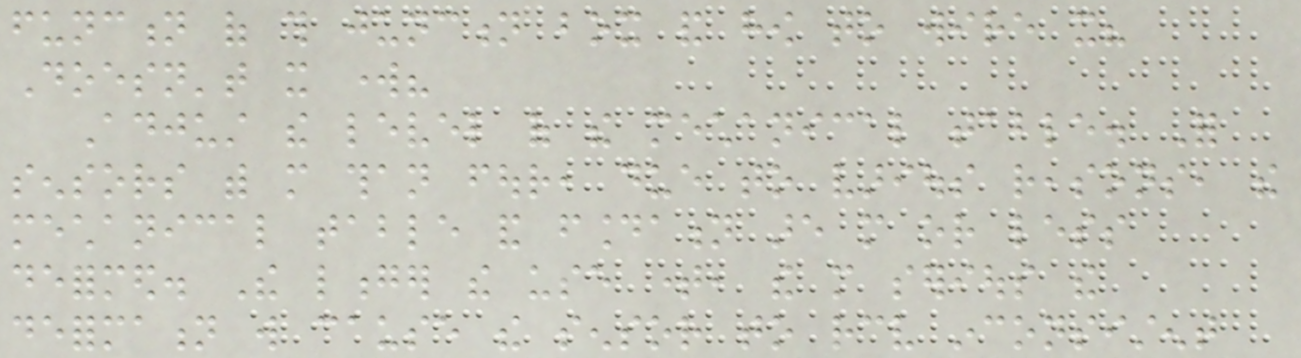function of this junction box and how to wire it?
Doesn't it work?
Adjust the level of the mechanical table. For
sensors with more than four, due to various reasons, the
mechanical table and foundation are more or less
deformed. The longer the use time, the more serious the
deformation will cause the sensor to receive inconsistent
